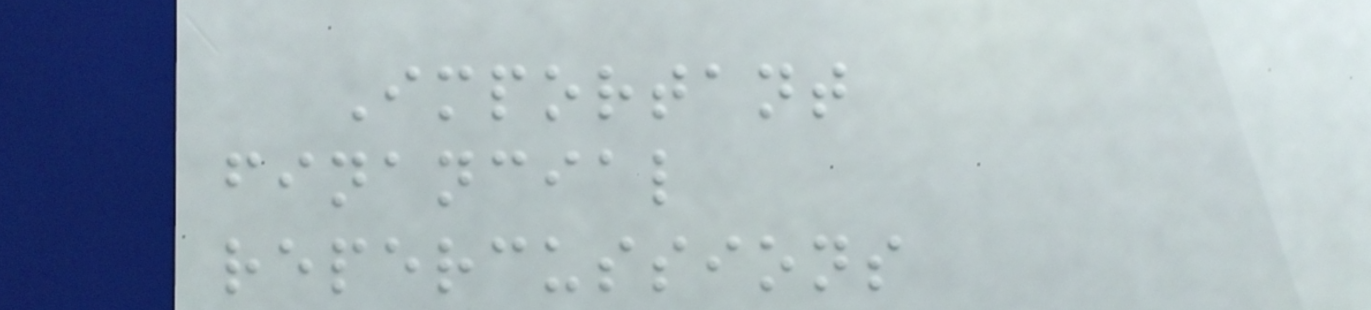Important
financial
repercussions
